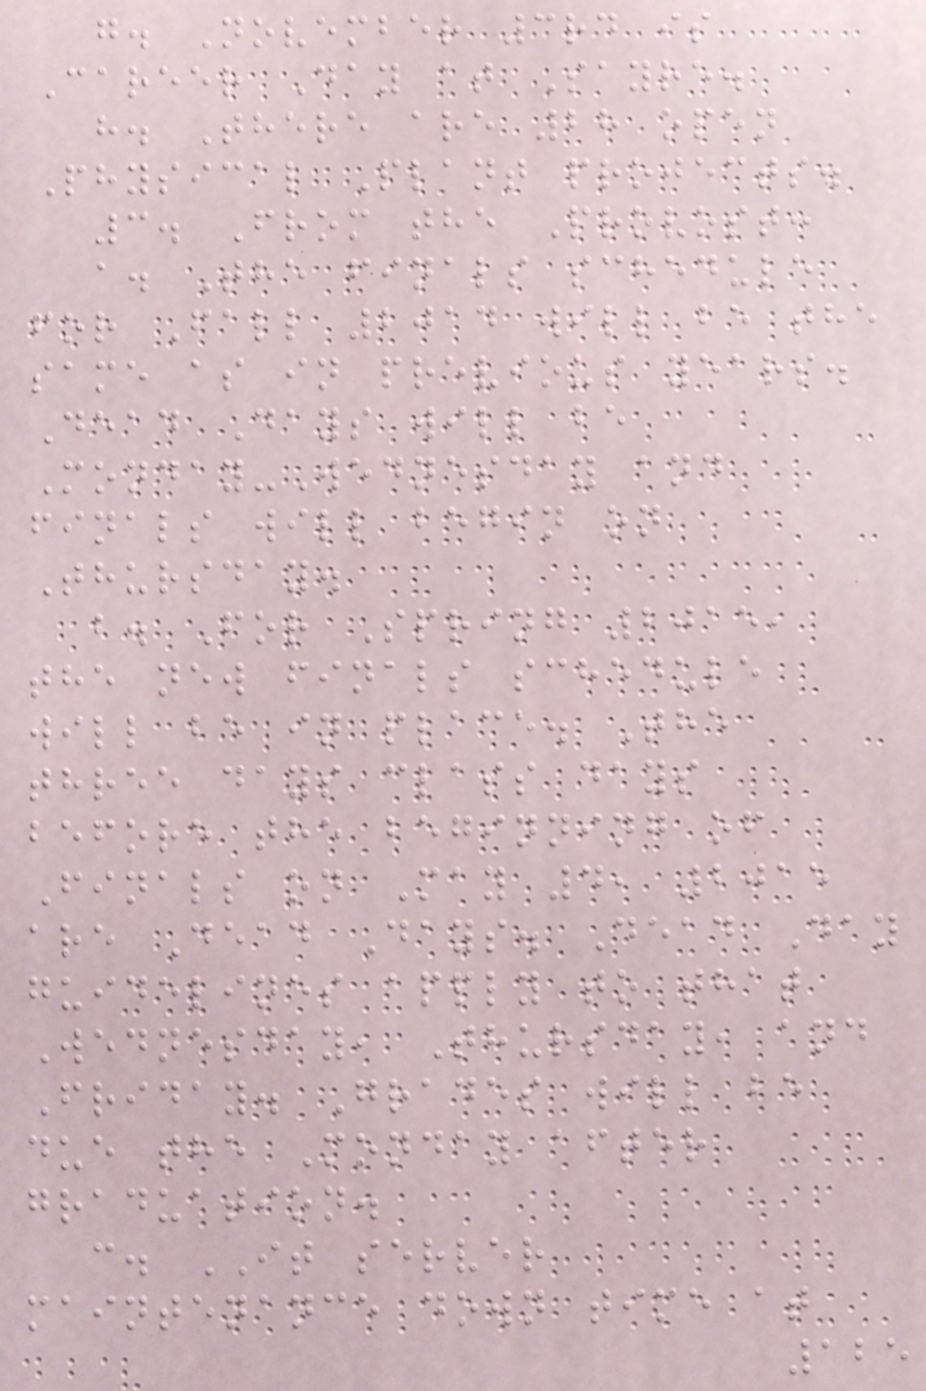g. November 3rd is
Career Day at Sayre.
h. There are 28 open
Physical Plant projects.
3. From the Provost:
a. The finals schedule
for Fall 2014 will be the
same as in previous years.
Dead Days will be
Monday-Wednesday and
finals will begin on
Thursday.
b. For Spring 2015,
the new finals schedule
will be in place. The
three days class days
before the beginning of
Finals on May 4, 2015
are Dead Days. Dead Day
guidelines apply to that
Wednesday, Thursday, and
Friday. Grades will be
due the Monday after
graduation.
c. IT server
maintenance down time at
125
